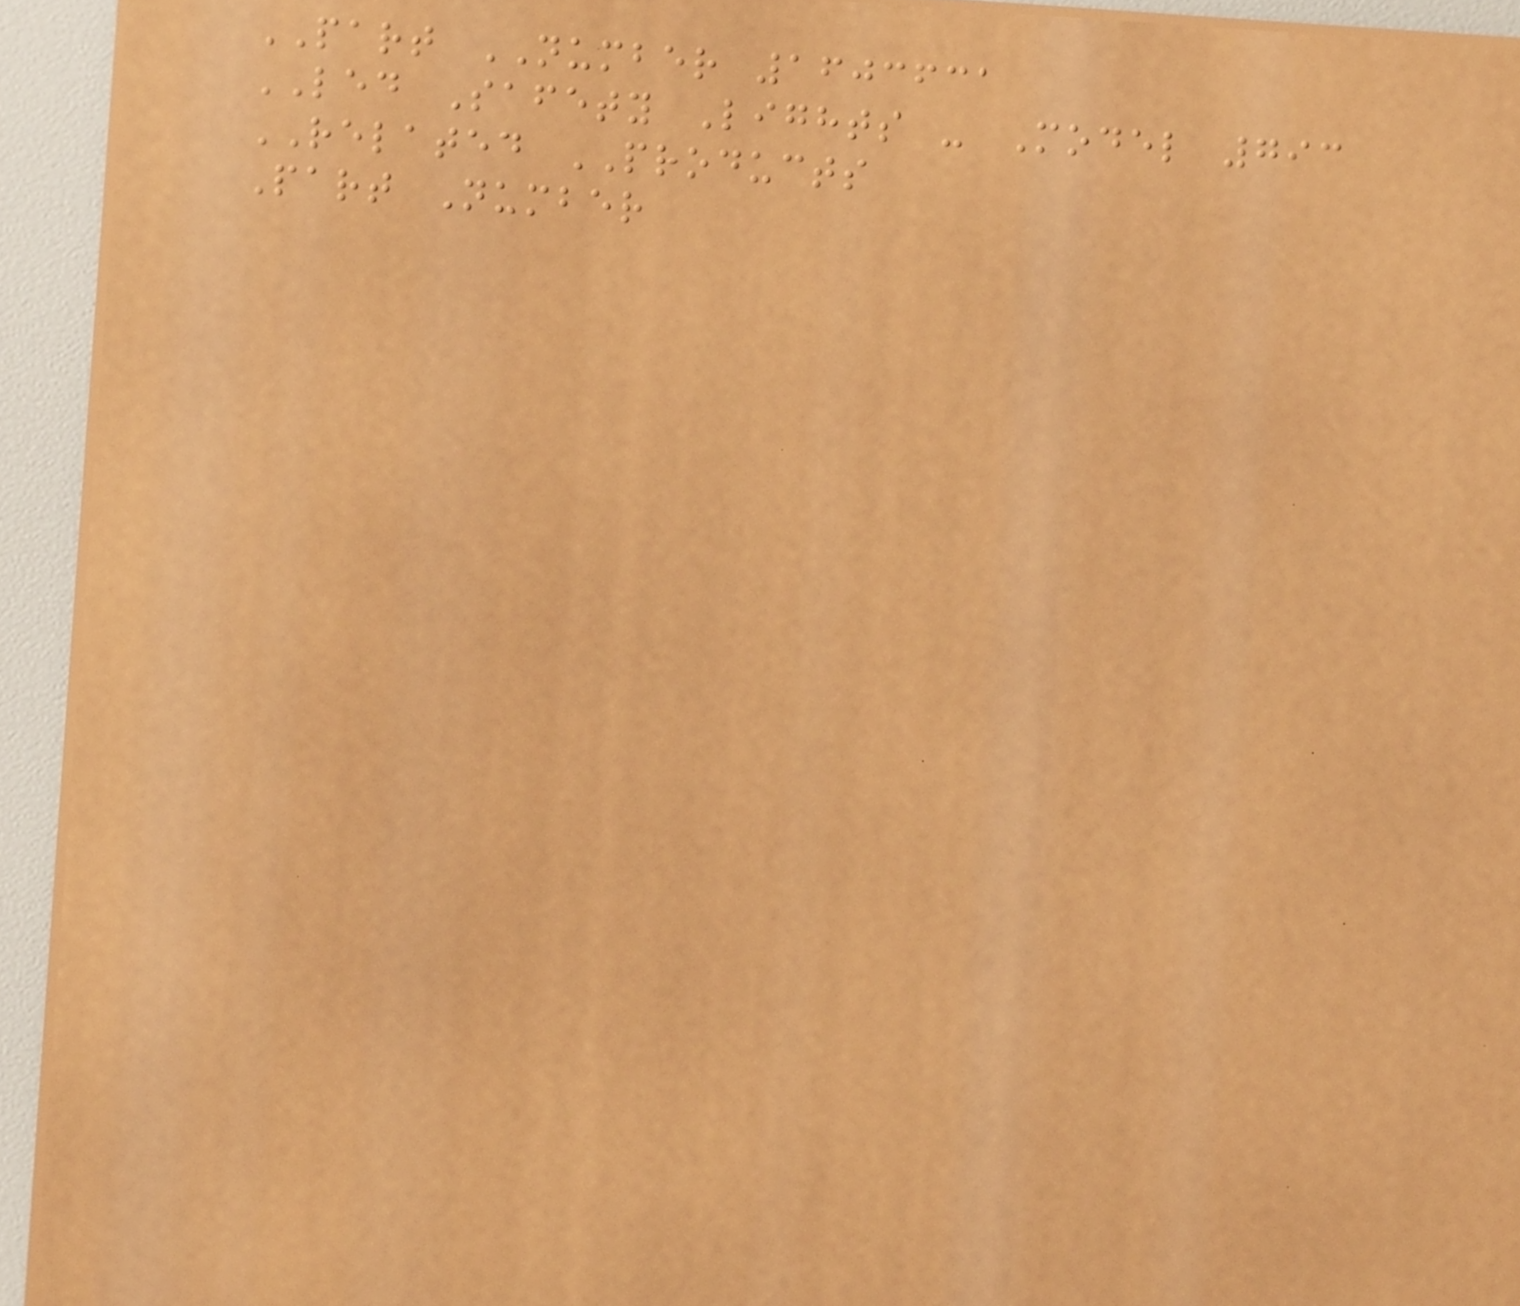PART NUMBER 1603631
LED Safety Lights - Model 793
RELATED PRODUCTS
Part Number
